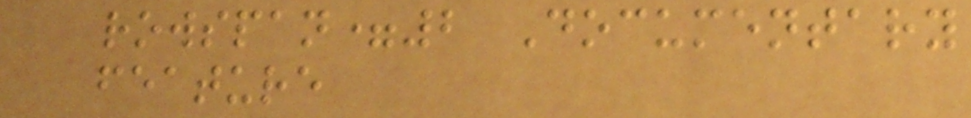rowspan=2 Documentary
feature
